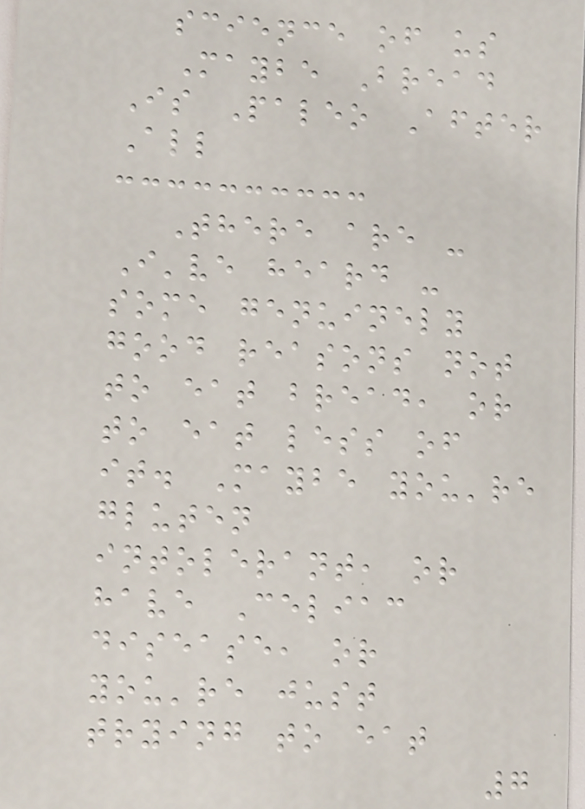science of us
Maybe Bread
Is Paleo After
All
There are -
I've heard -
some genuinely
good reasons not
to eat bread, or
to eat less of
it. Maybe you're
gluten
intolerant, or
have Celiac
disease, or
you're just
trying to eat
7
